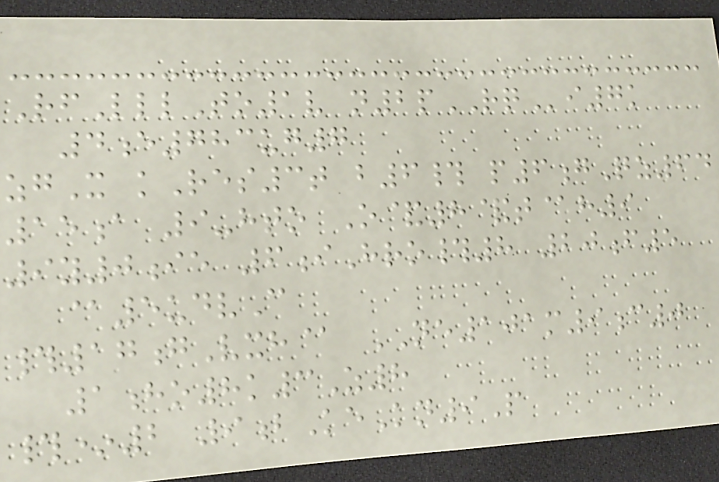RfLllTo1v n2pRQi7k
4e783ug7
zgX kRes3t b6# p6gQz64
15a 9-hto O&8&t@h9
9y0ie 6iHro#8 20f5
@5udvC
#17gVxh@ NE101m9c0
1ho8k3Z8
#*2 9bKeKn9P
